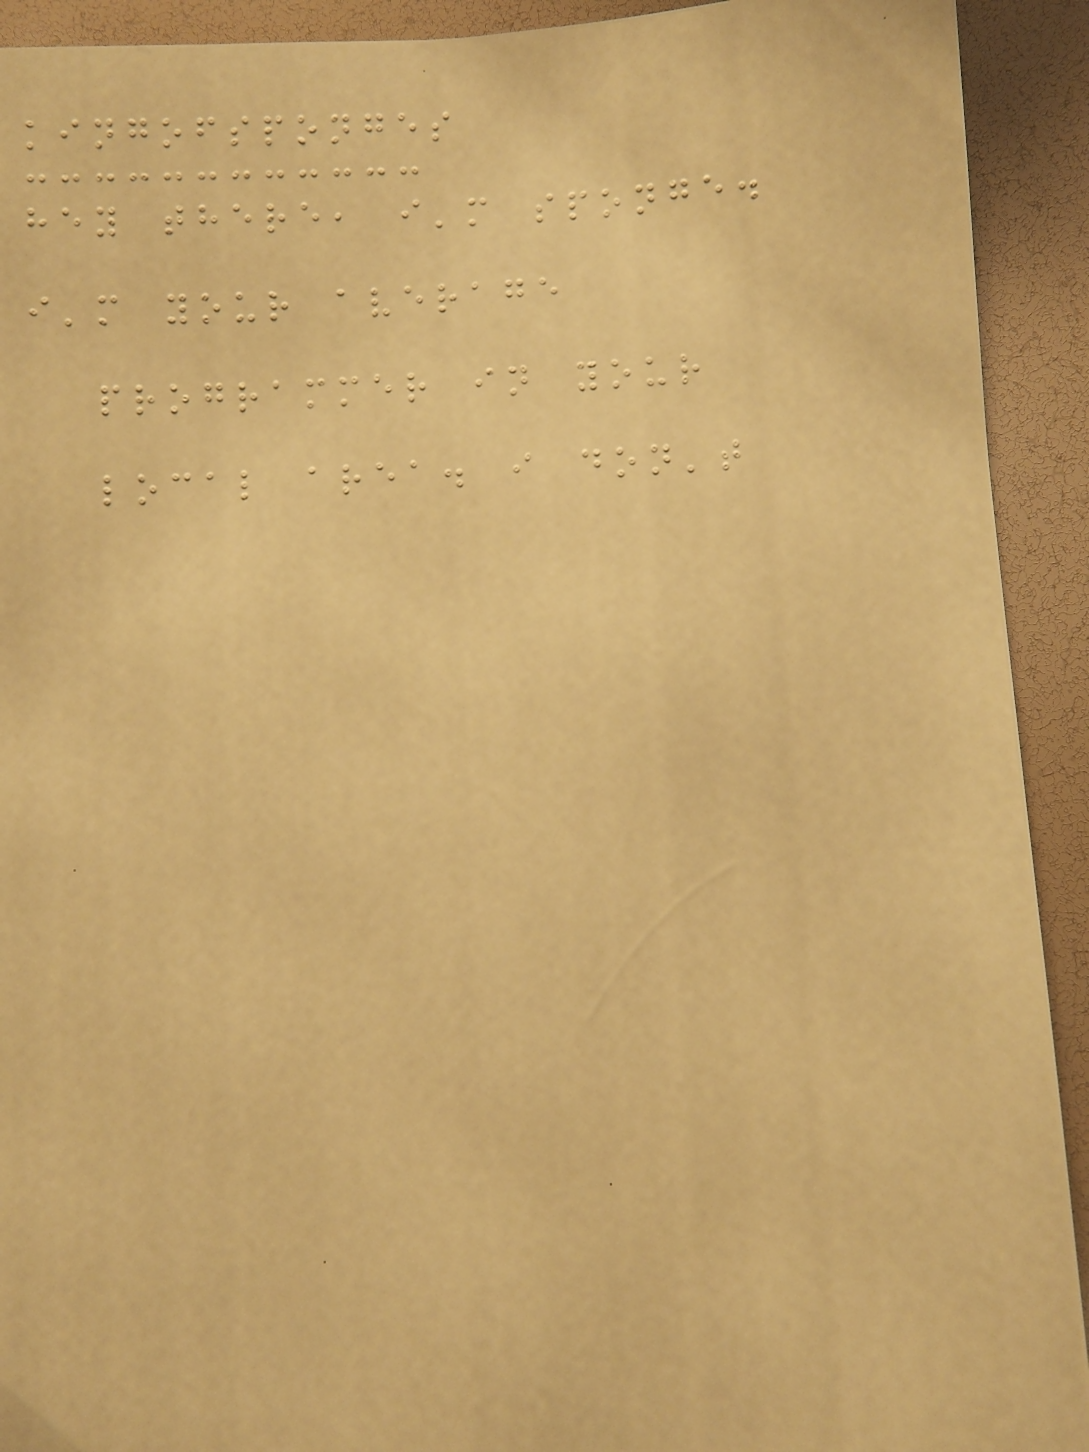kingofsponges
hey there, i'm sponge.
i'm your average
programmer in your
local area. i don't
